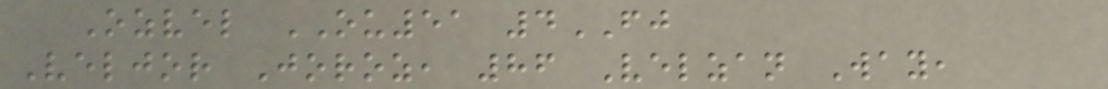Ozvel OU51 4FJ
Veljor Joroz, 86 Velzan Way,
